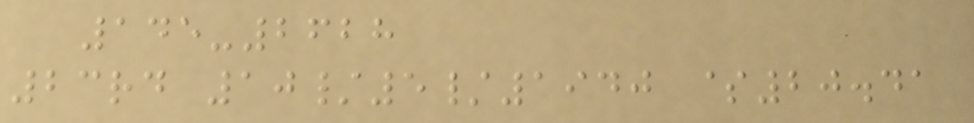145-2628
23rd 10/5/1940 $20.41
